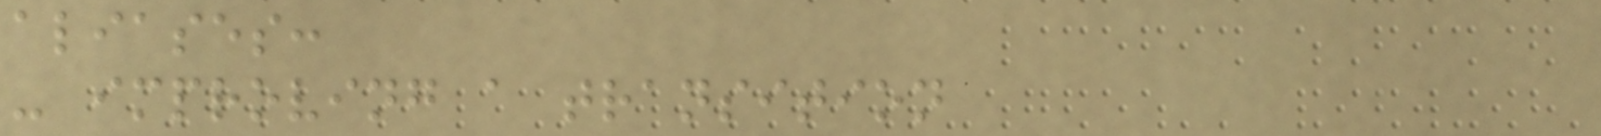aliases:
- improving a transition
